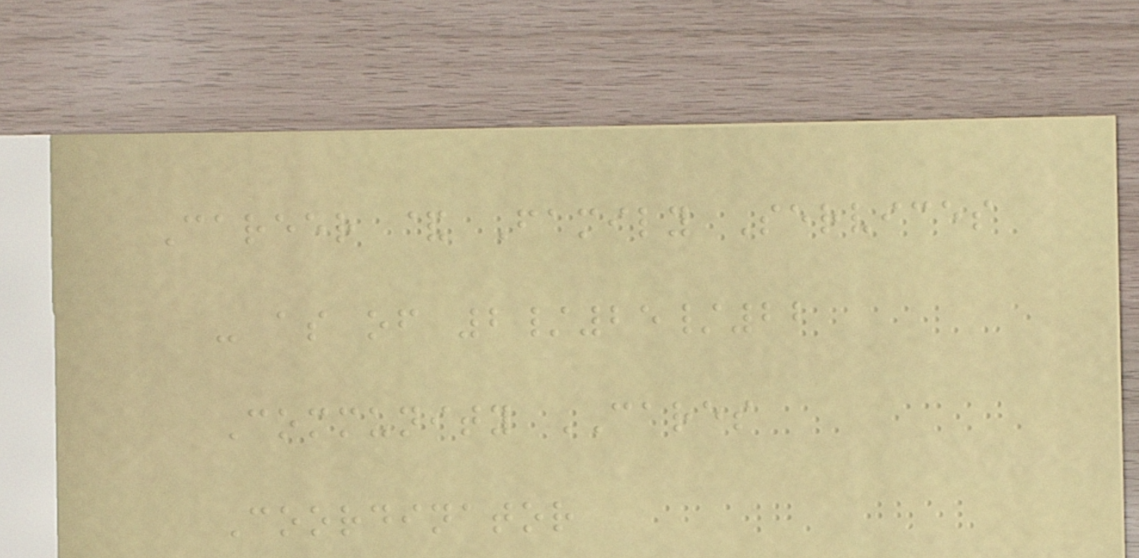Career & Family Services
- as of 2/25/22
Community CARES
Coordinator
